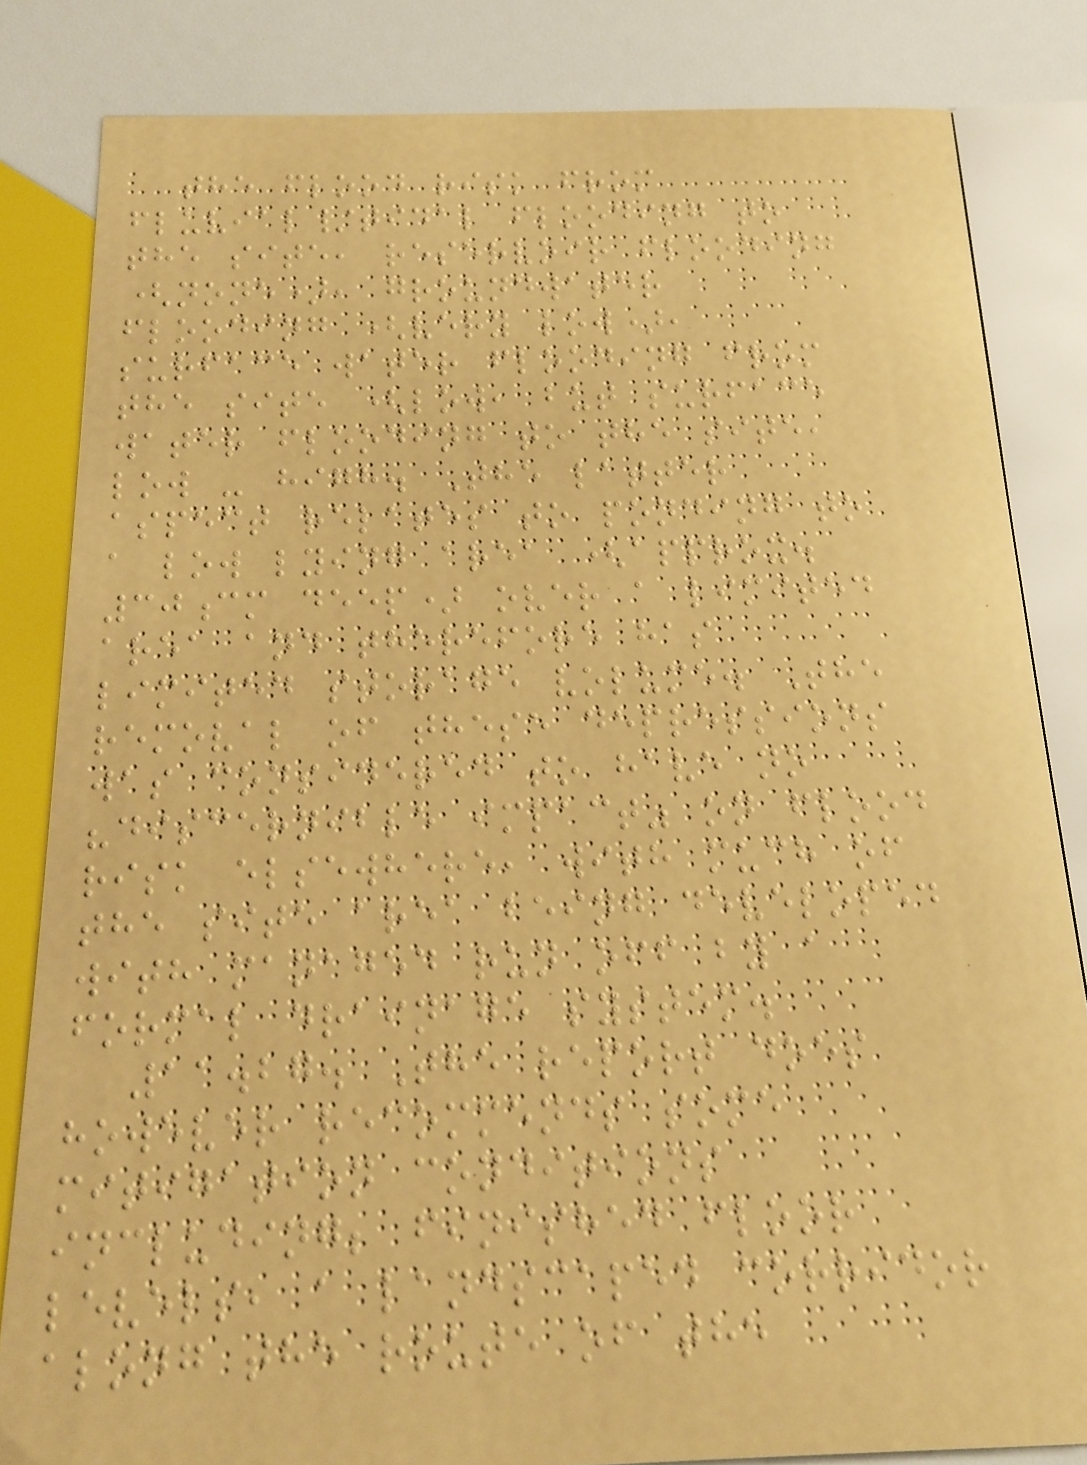the flood risk from
fluvial/tidal flooding to
the site, reservoir flooding
(none), groundwater
flooding (very low),
surface water flooding from
the site (low, but surface
water flooding to the site,
low - high. The latter
aspect relates to ponding to
a low lying area (approx.
30cm deep) over a limited
area and therefore has
limited storage volume. The
removal of these depressions
was considered to have no
"discernible impact" on flood
risk elsewhere, with much of
the site area being developed
with managed run off by a
formal drainage system.
11.27. The report does
however recommends some
mitigation conditions
including; finished floor
levels, a landscaped corridor
along the route of the
